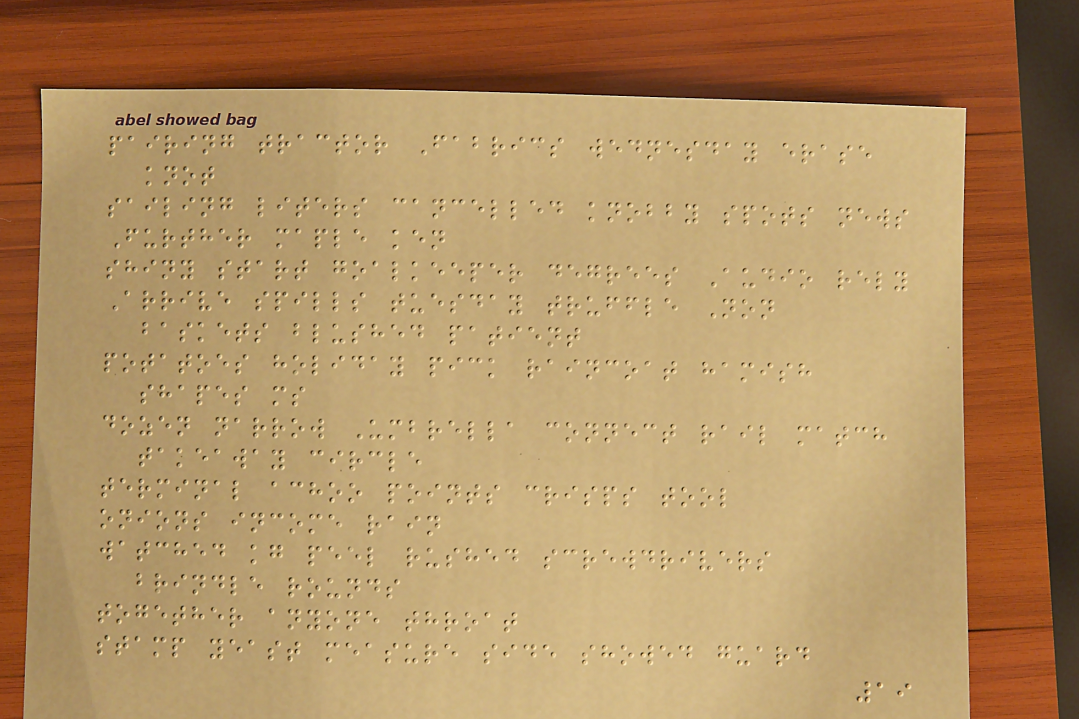pairing tractor Fabrics wednesday erase
knot
sailing liters cancelled knobby spots news
Further maple ken
shiny start goalkeeper degrees Audio rely
Arrive spills tuesday truffle Non
baskets blushed patient
potatoes holiday pick raincoat hamish
shapes ms
dozen narrow Umbrella connect rail match
takeaway circle
terminal achoo points crisps tool
onions income rain
watched kg peel rushed screwdrivers
brindle rounds
together anyone throat
stamp yeast measure side showed guard
19
